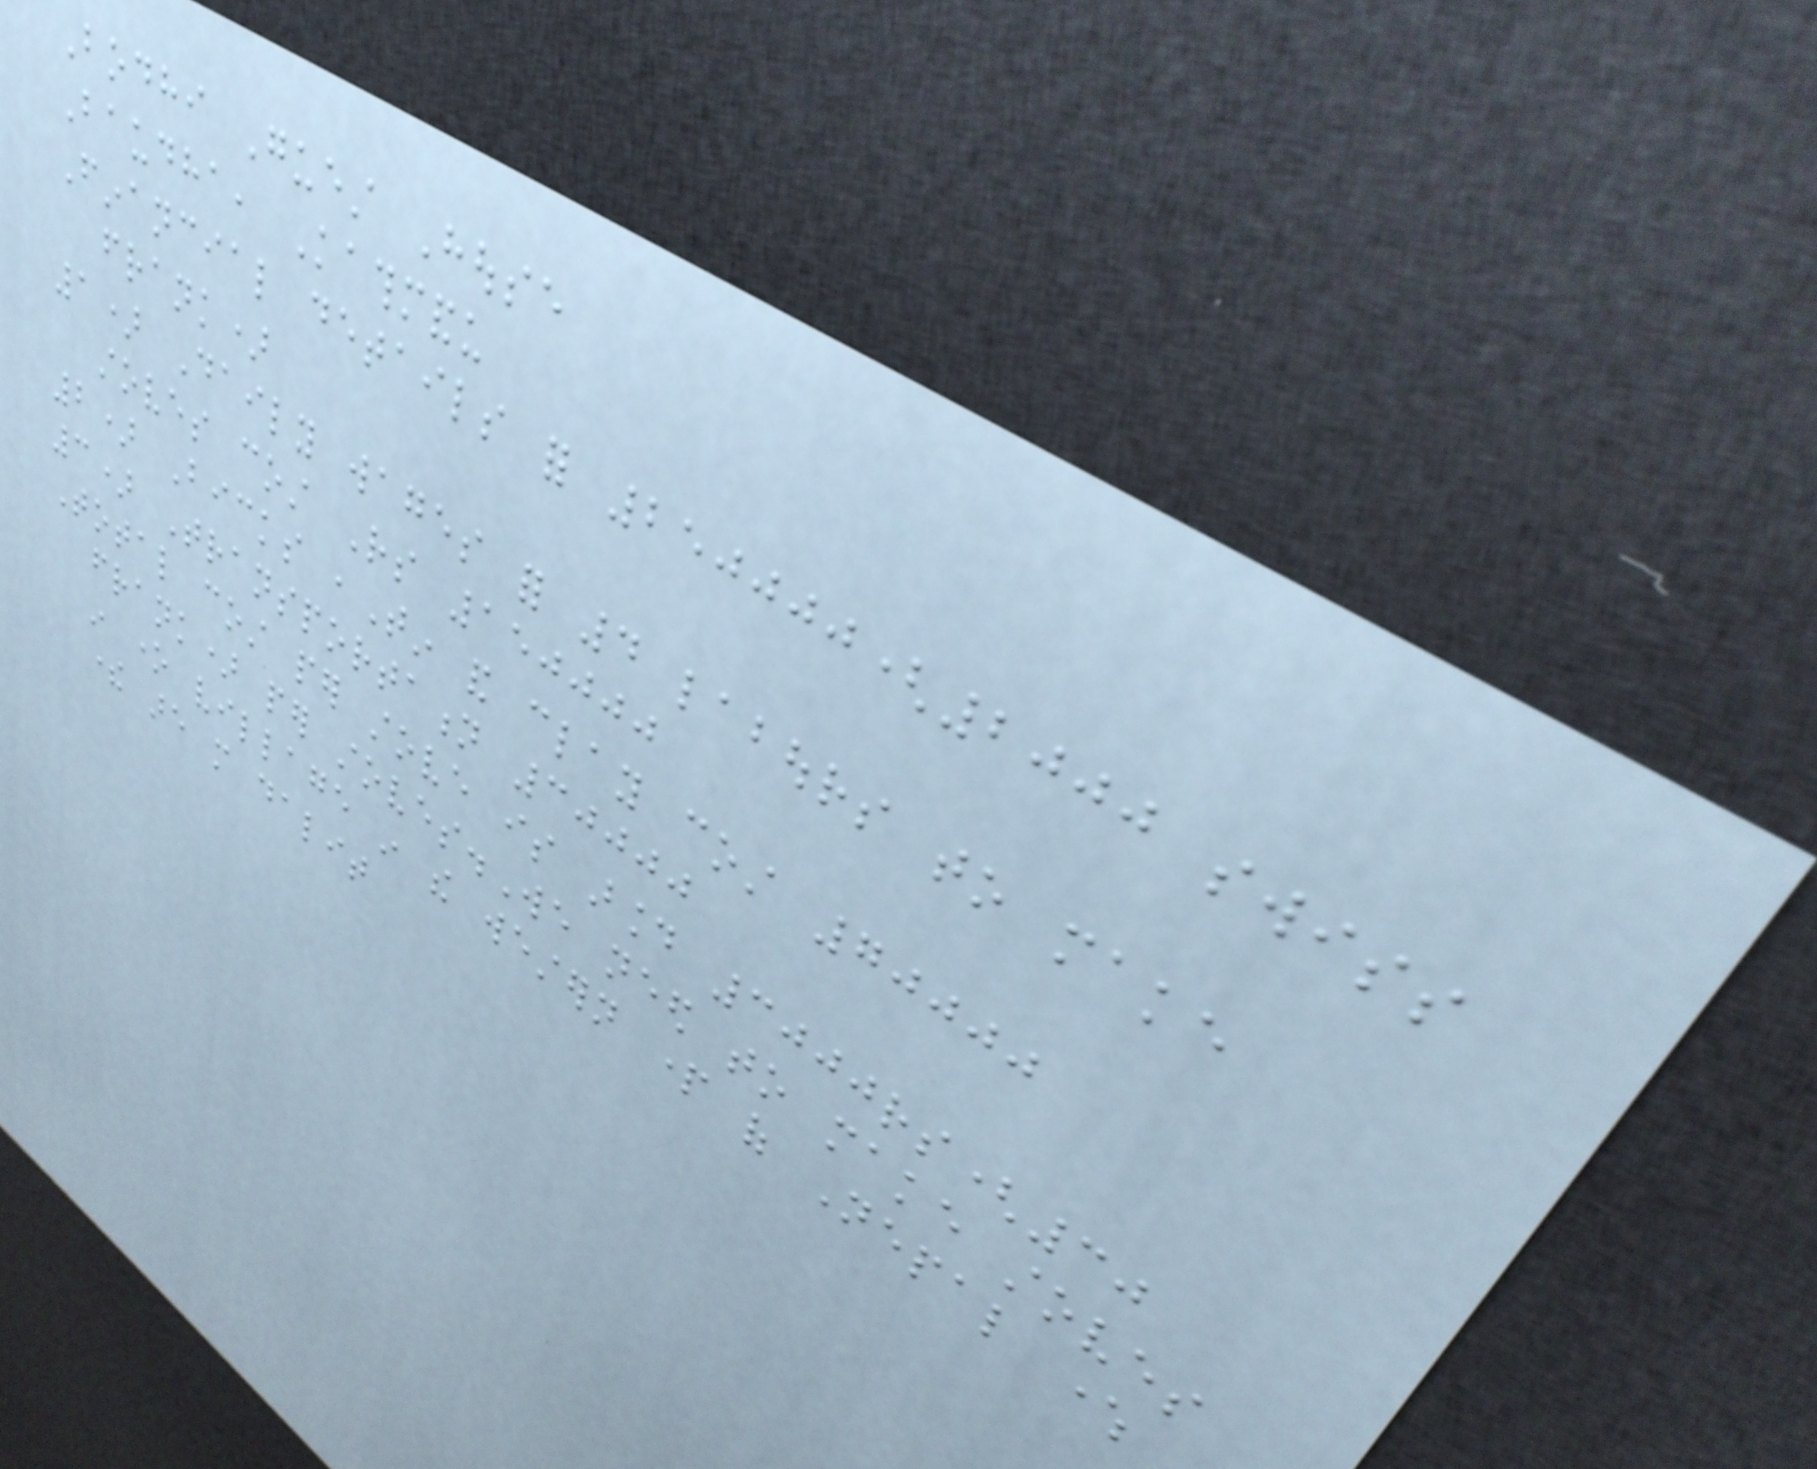Bodhi Guest House
Baudha, Kathmandu
Financial details for 250000(2000 swiss
frank)
1) Daily wages for 4 labours to make
stoves cost Rs 150000
2) Bicks ,Tin and clay cost 70000
3) Transportation 30000
Total cost per stove is around 3000rs(30
frank) per stoves.We need to make stoves
in one village in the western part of Nepal where
there are more dalit
